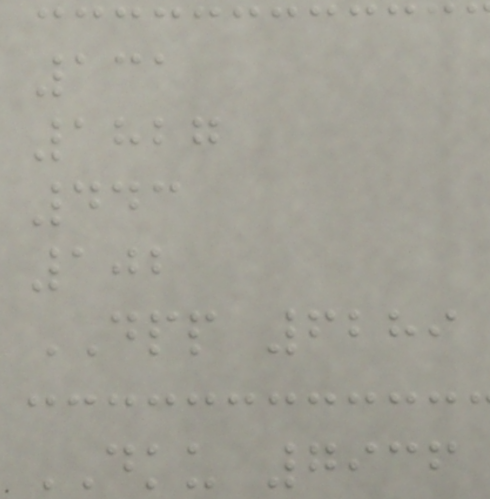131
1827
443
102
DPP 6289
DKU 7936
